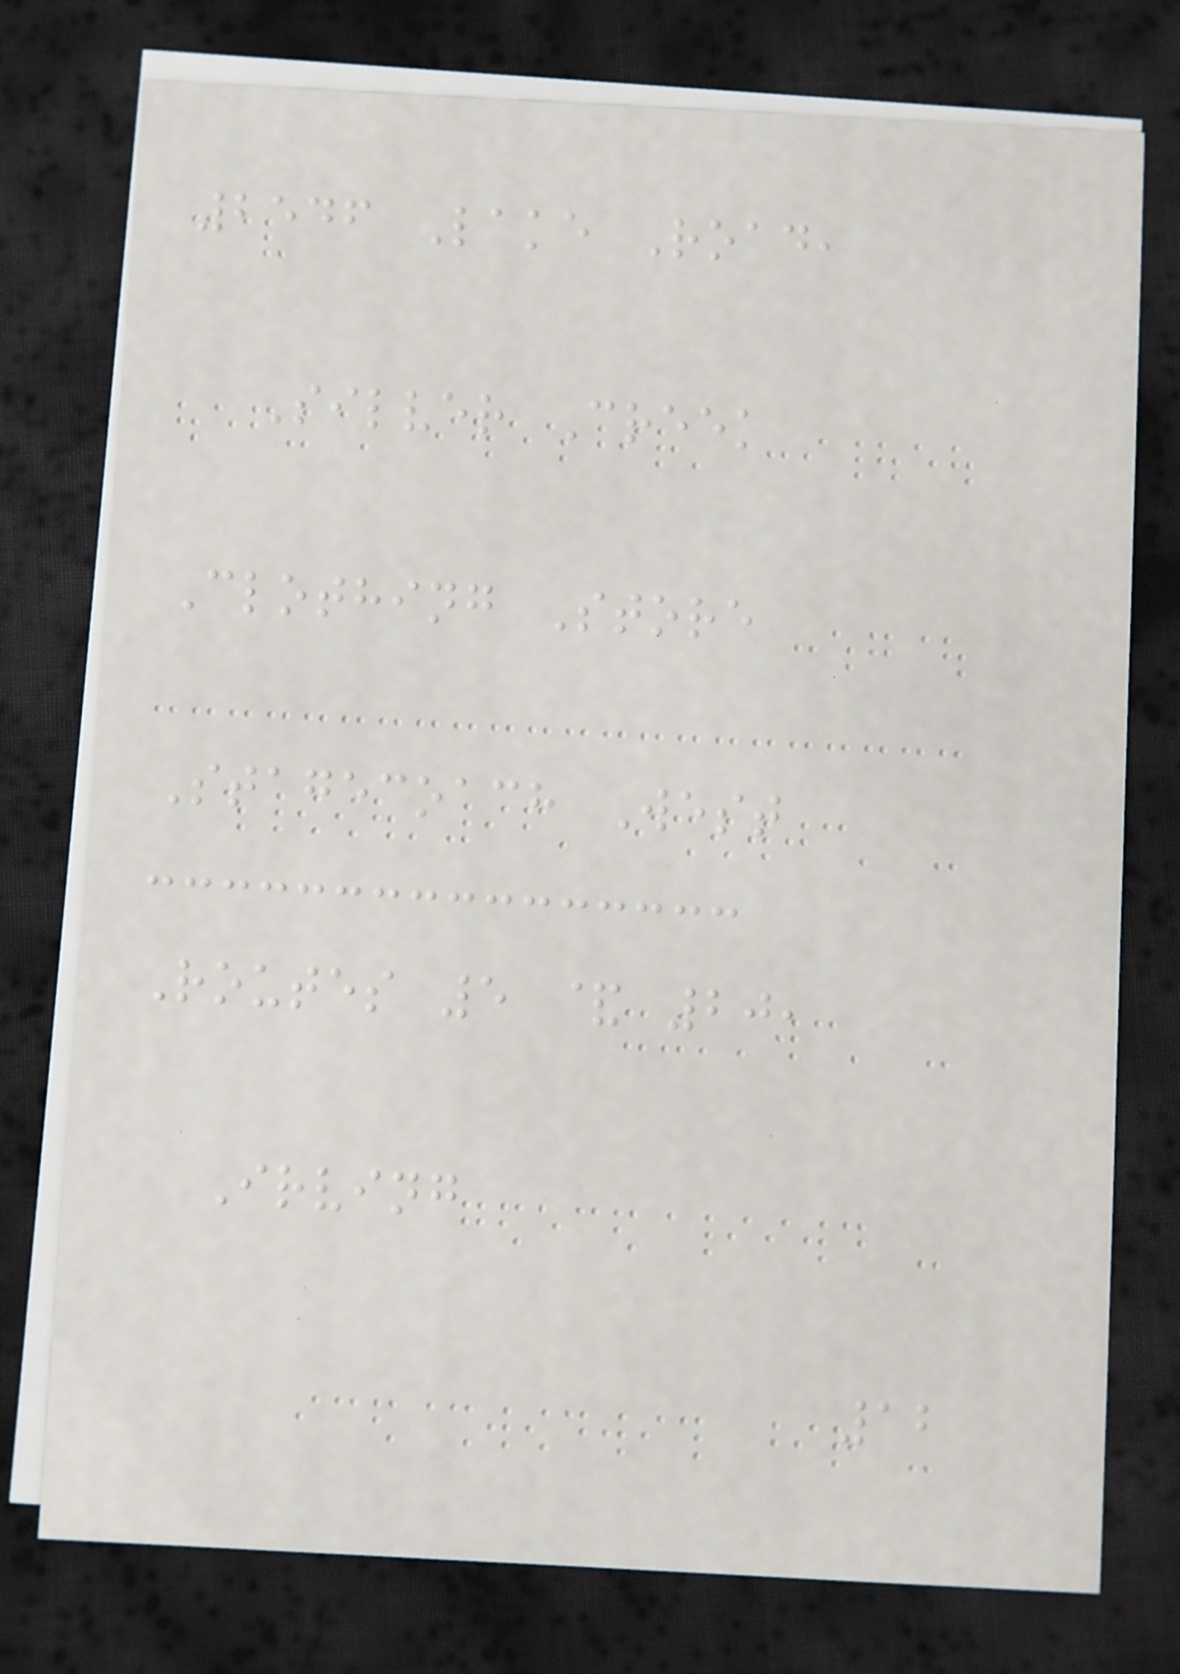2546 Lake Road,
Silver Creek
Clothing Store
Stagecoach West
Routes 5 & 20,
Irving
12
